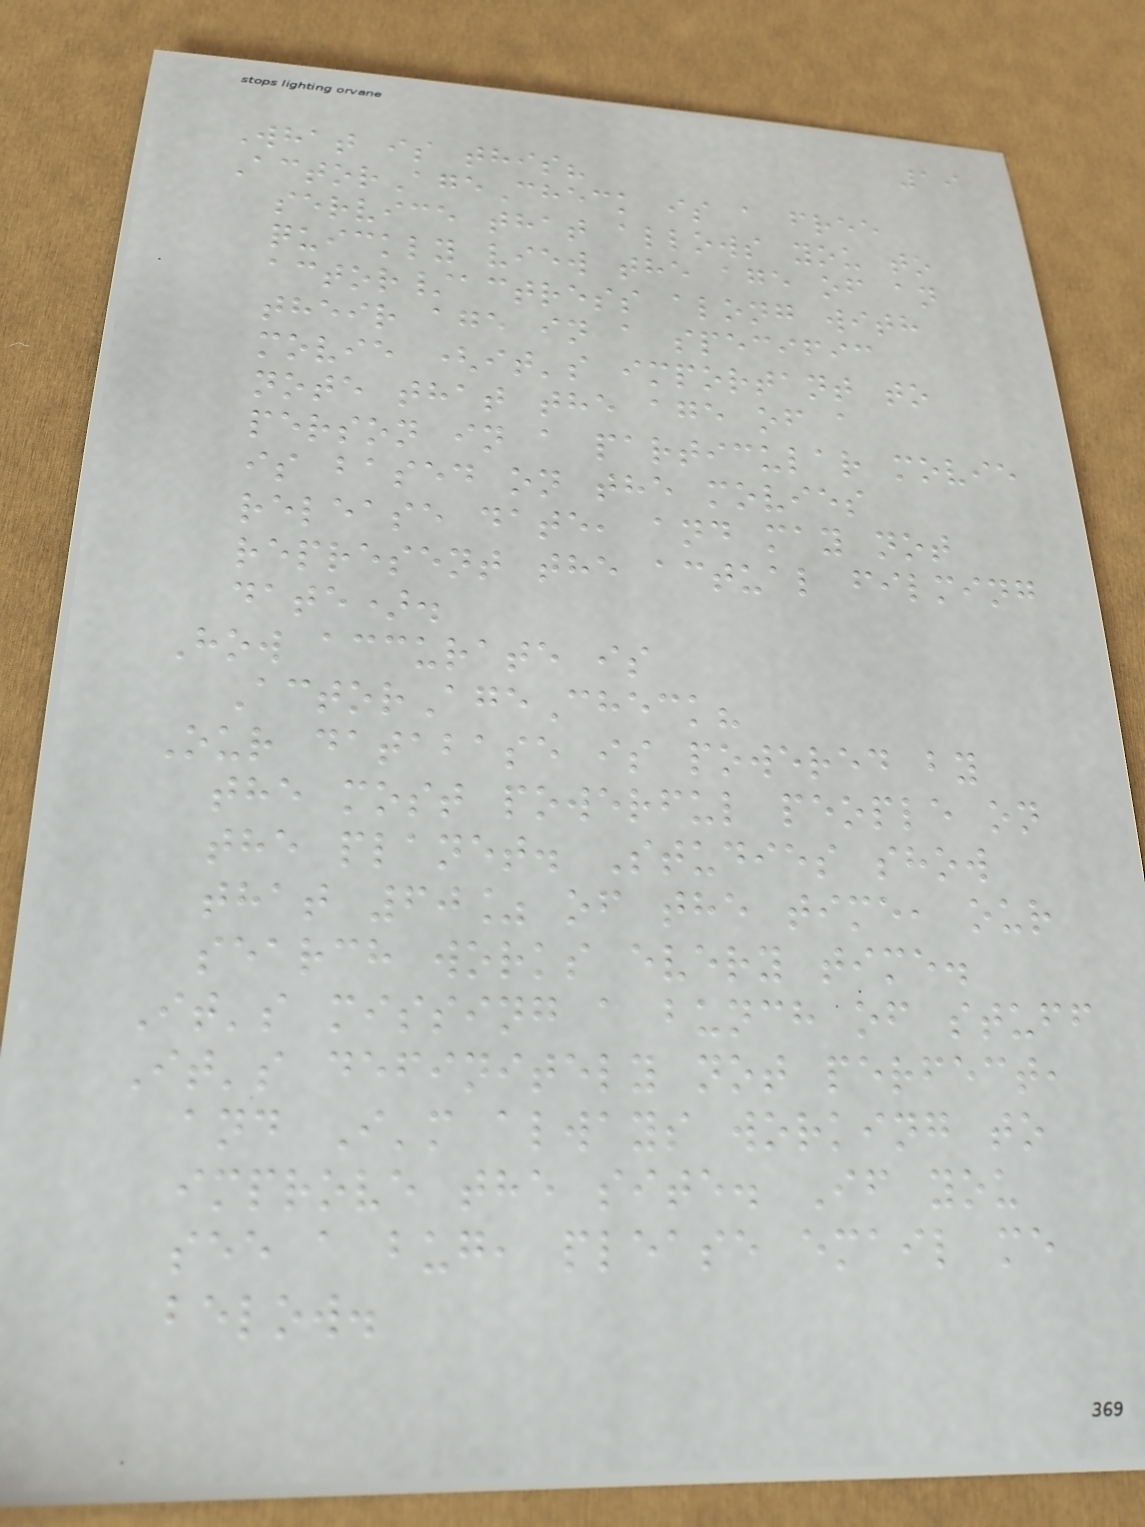19
What is this?
ActorAgeCheck is a free
service that allows you to
quickly view the age of an
actor/actress along with
their age in a specific
movie (it's important to
note that the age of a
person in a particular movie
is based on the movies
release date, and may not
represent the actual filming
date).
How accurate is
ActorAgeCheck?
Our database is powered by
the most powerful people on
the planet. Studies show
that 60% of the time, our
search works every time.
It's missing a bunch of stuff
It's definitely not perfect,
and I'm always working to
improve the site. If you
see a bug, please email me
below.
